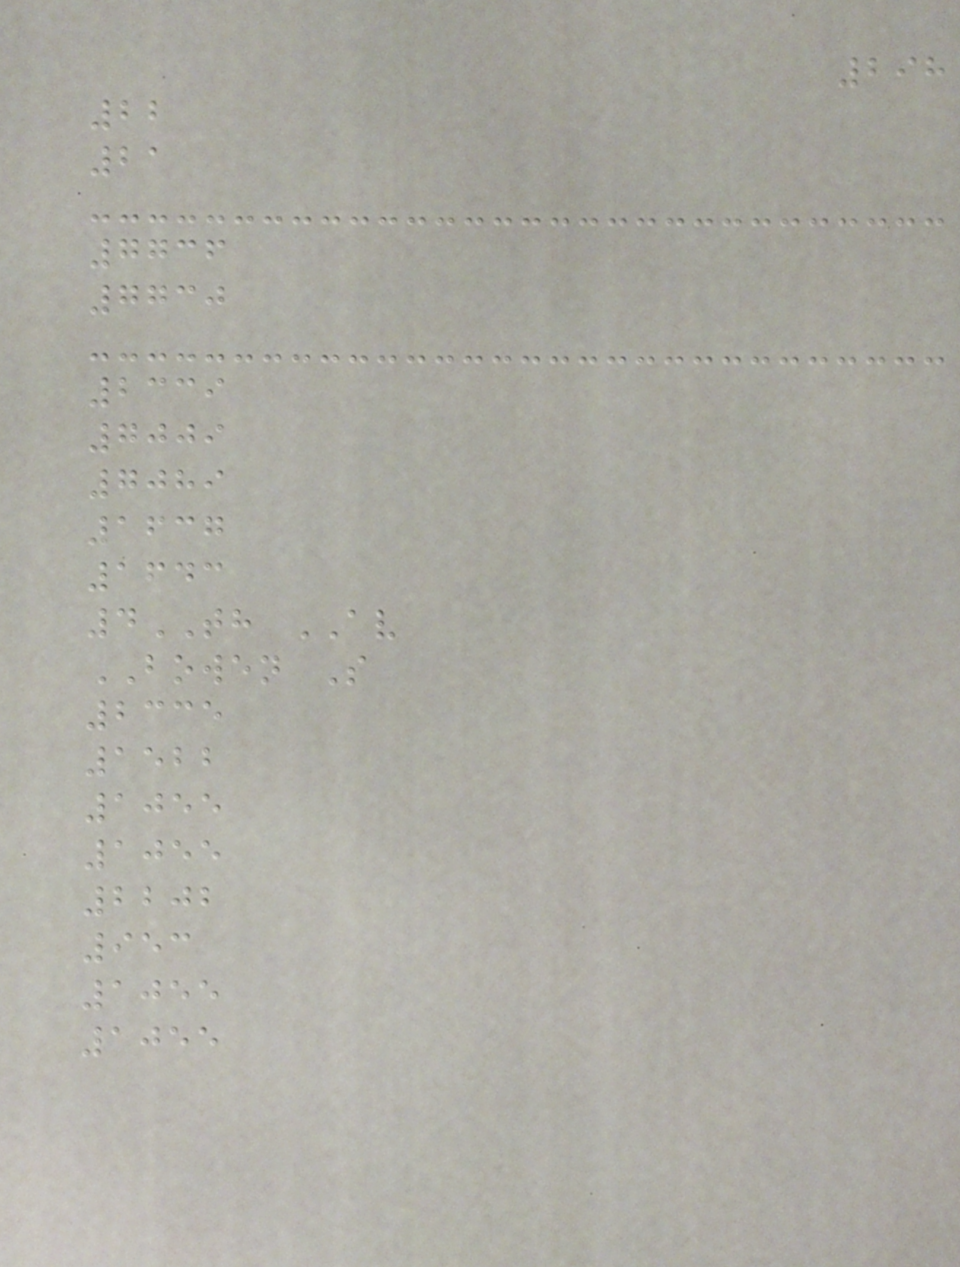298
22
21
7736
7730
2339
7009
7089
1637
1643
4TH AV
BOWEN S
2335
1522
1055
1055
2202
953
1055
1055
